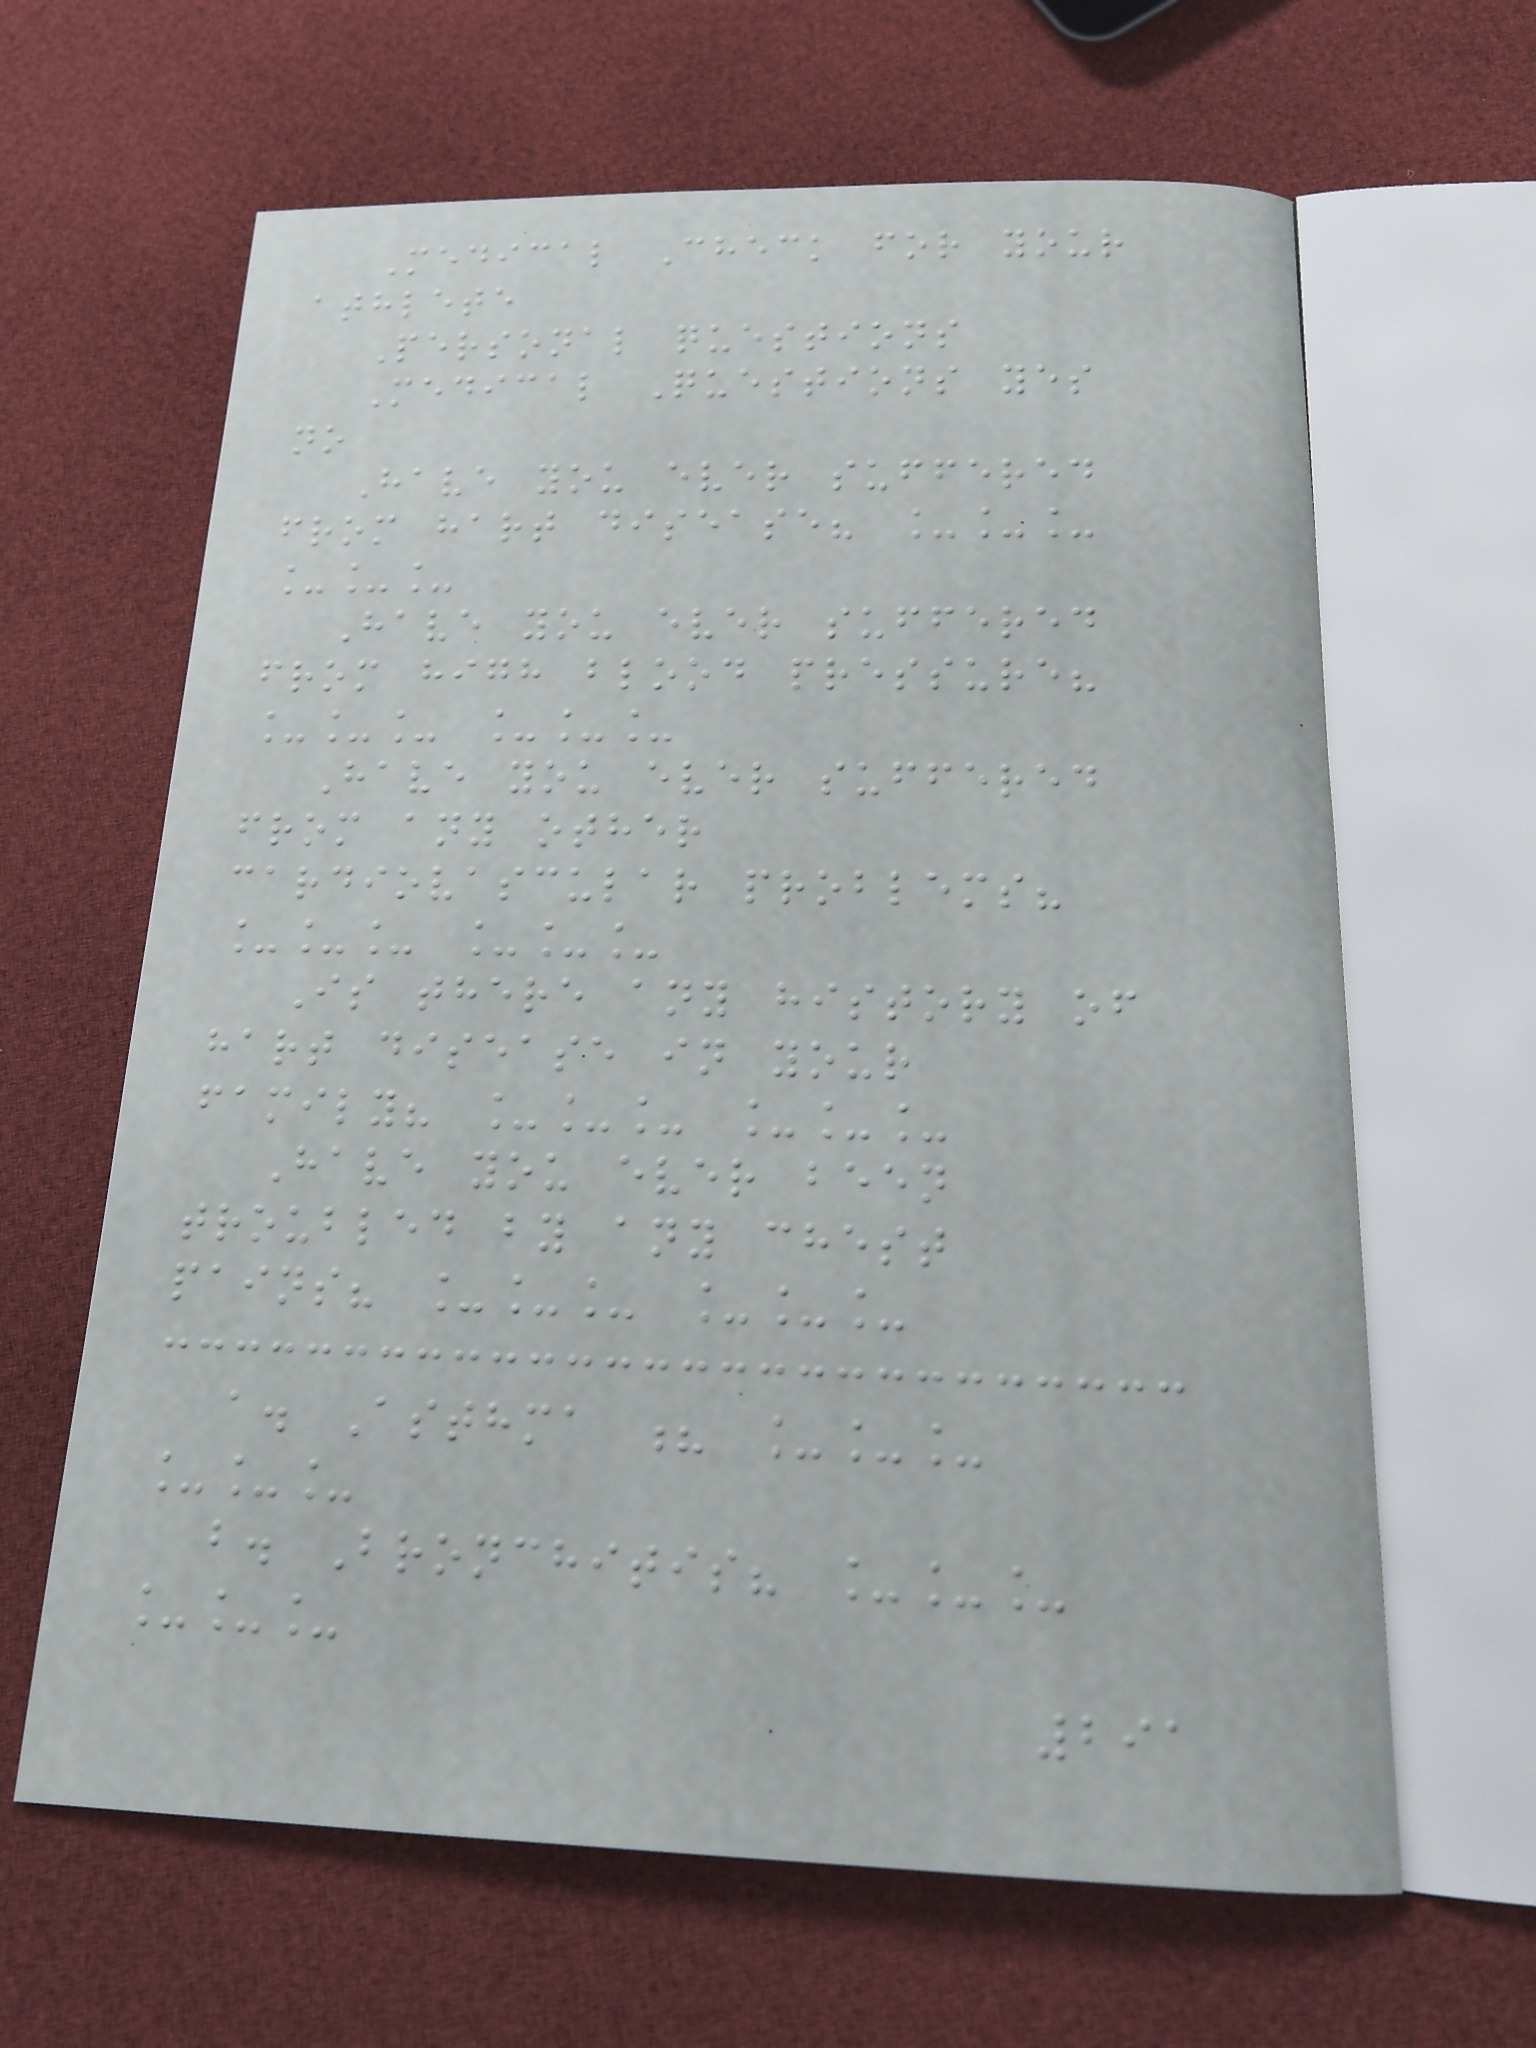Medical Check for your
athlete
Personal questions
Medical Questions yes
no
Have you ever suffered
from hart disease? ___
___
Have you ever suffered
from high blood pressure?
___ ___
Have you ever suffered
from any other
cardiovascular problems?
___ ___
Is there any history of
hart disease in your
family? ___ ___
Have you ever been
troubled by any chest
pains? ___ ___
a. Asthma ? ___
___
b. Bronchitis? ___
___
291
